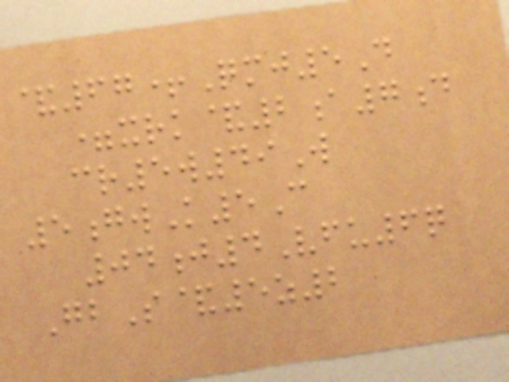&67+Qmj5D
=xrk&2a7d
cr5w49W
5gwK5C
04j4Vfu6q
GbS&5z2
